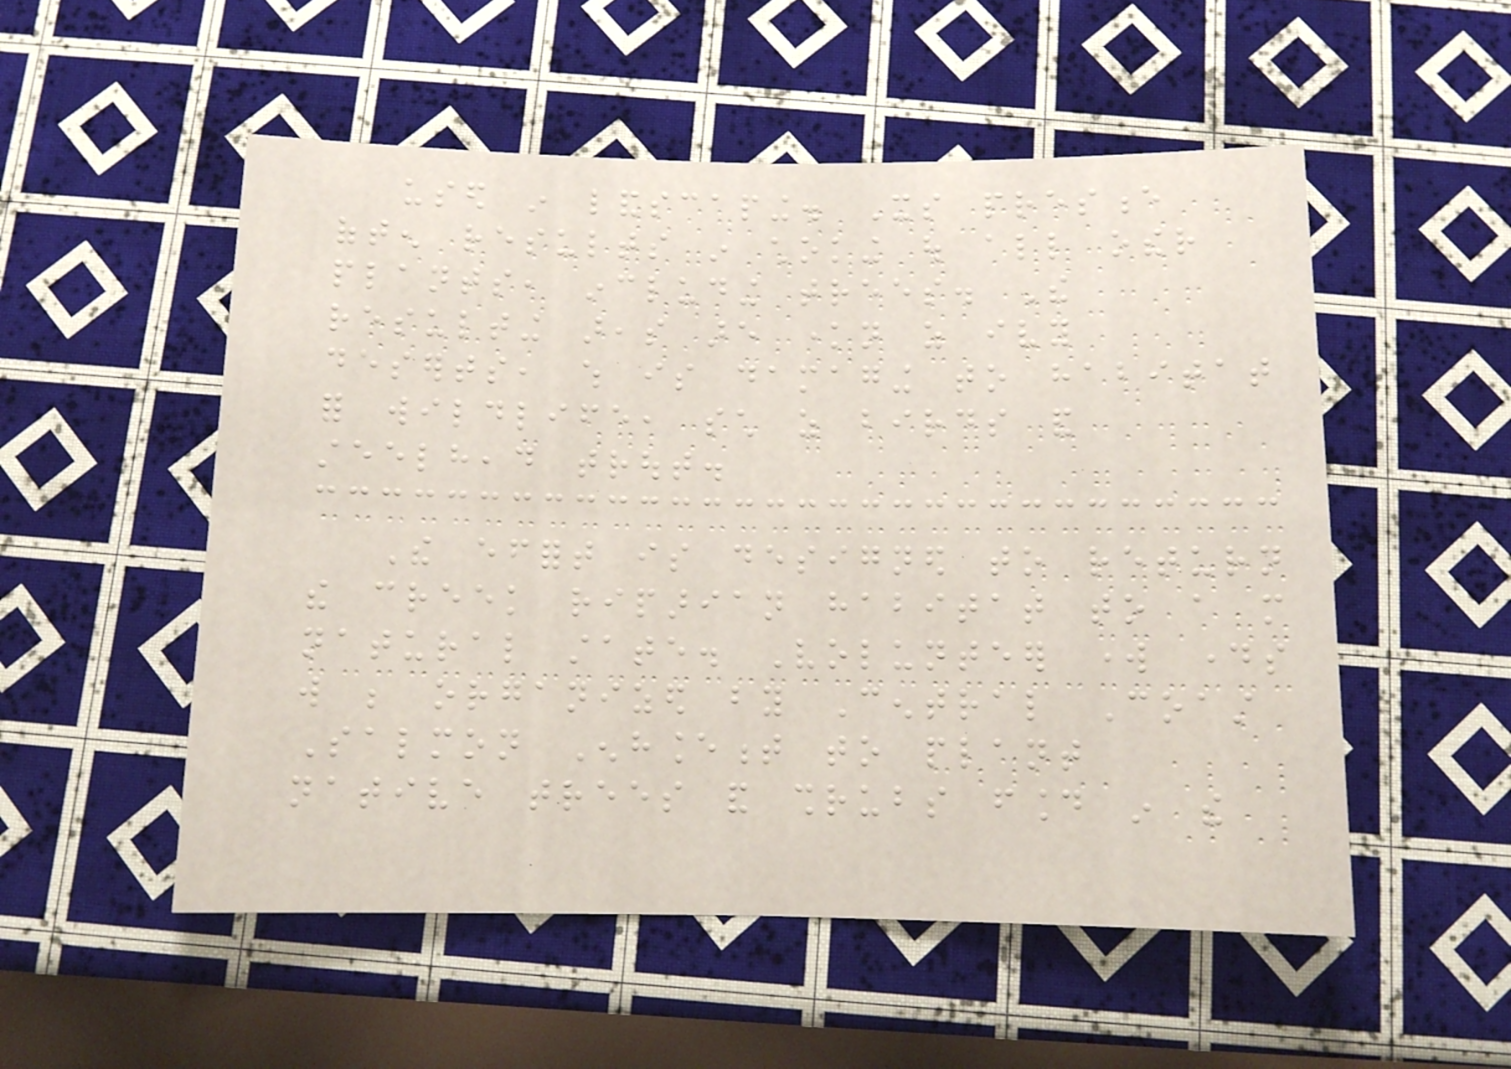used in landscaping. Its presence
often results in choking out all other
plants, including trees. The
resulting areas are known as ivy
deserts, which is damaging to habitat
for wildlife, such as birds and
steelhead trout.
The effort is designed to return
the creek riparian habitat to a more
natural state. Volunteer work days
will be organized by Central Coast
Salmon Enhancement to plant
native trees and shrubs found in the
